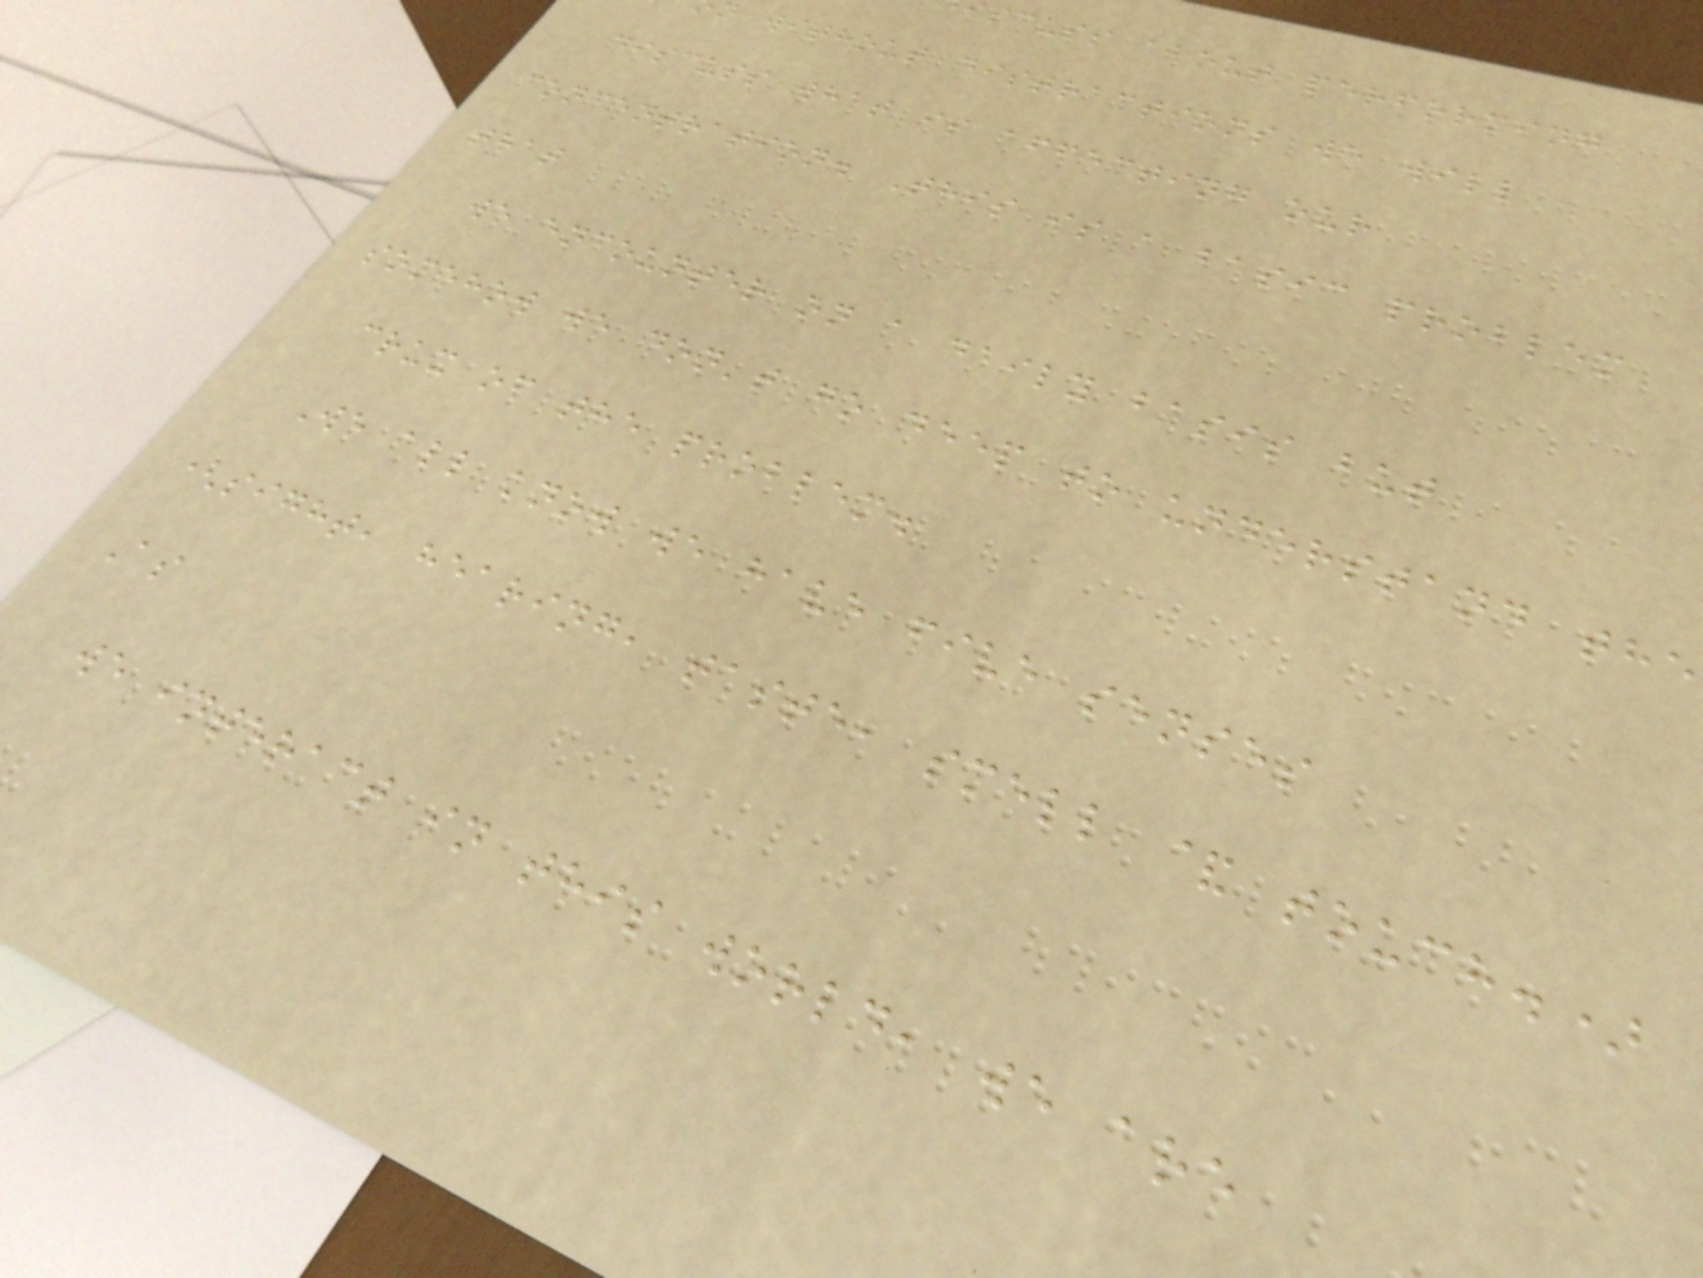scuss about performing
n without distractions we will
discuss what is affecting our
concentration. This is a basic problem
that
we encounter on a daily basis but
somehow we don't go deep to understand the
crux of the problem.
We all know we have five senses
(sight, hearing, taste, smell & touch.)
As
we interact in this world, we are
